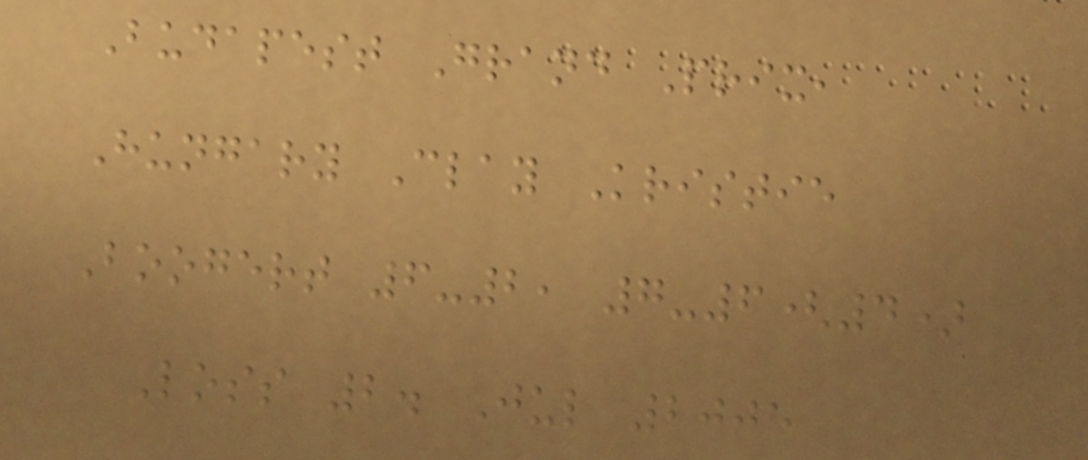Budapest Grand Prix,
Hungary Clay Kristie
Boogert 6-2, 7-6(4)
Loss 2. Jul 2005
